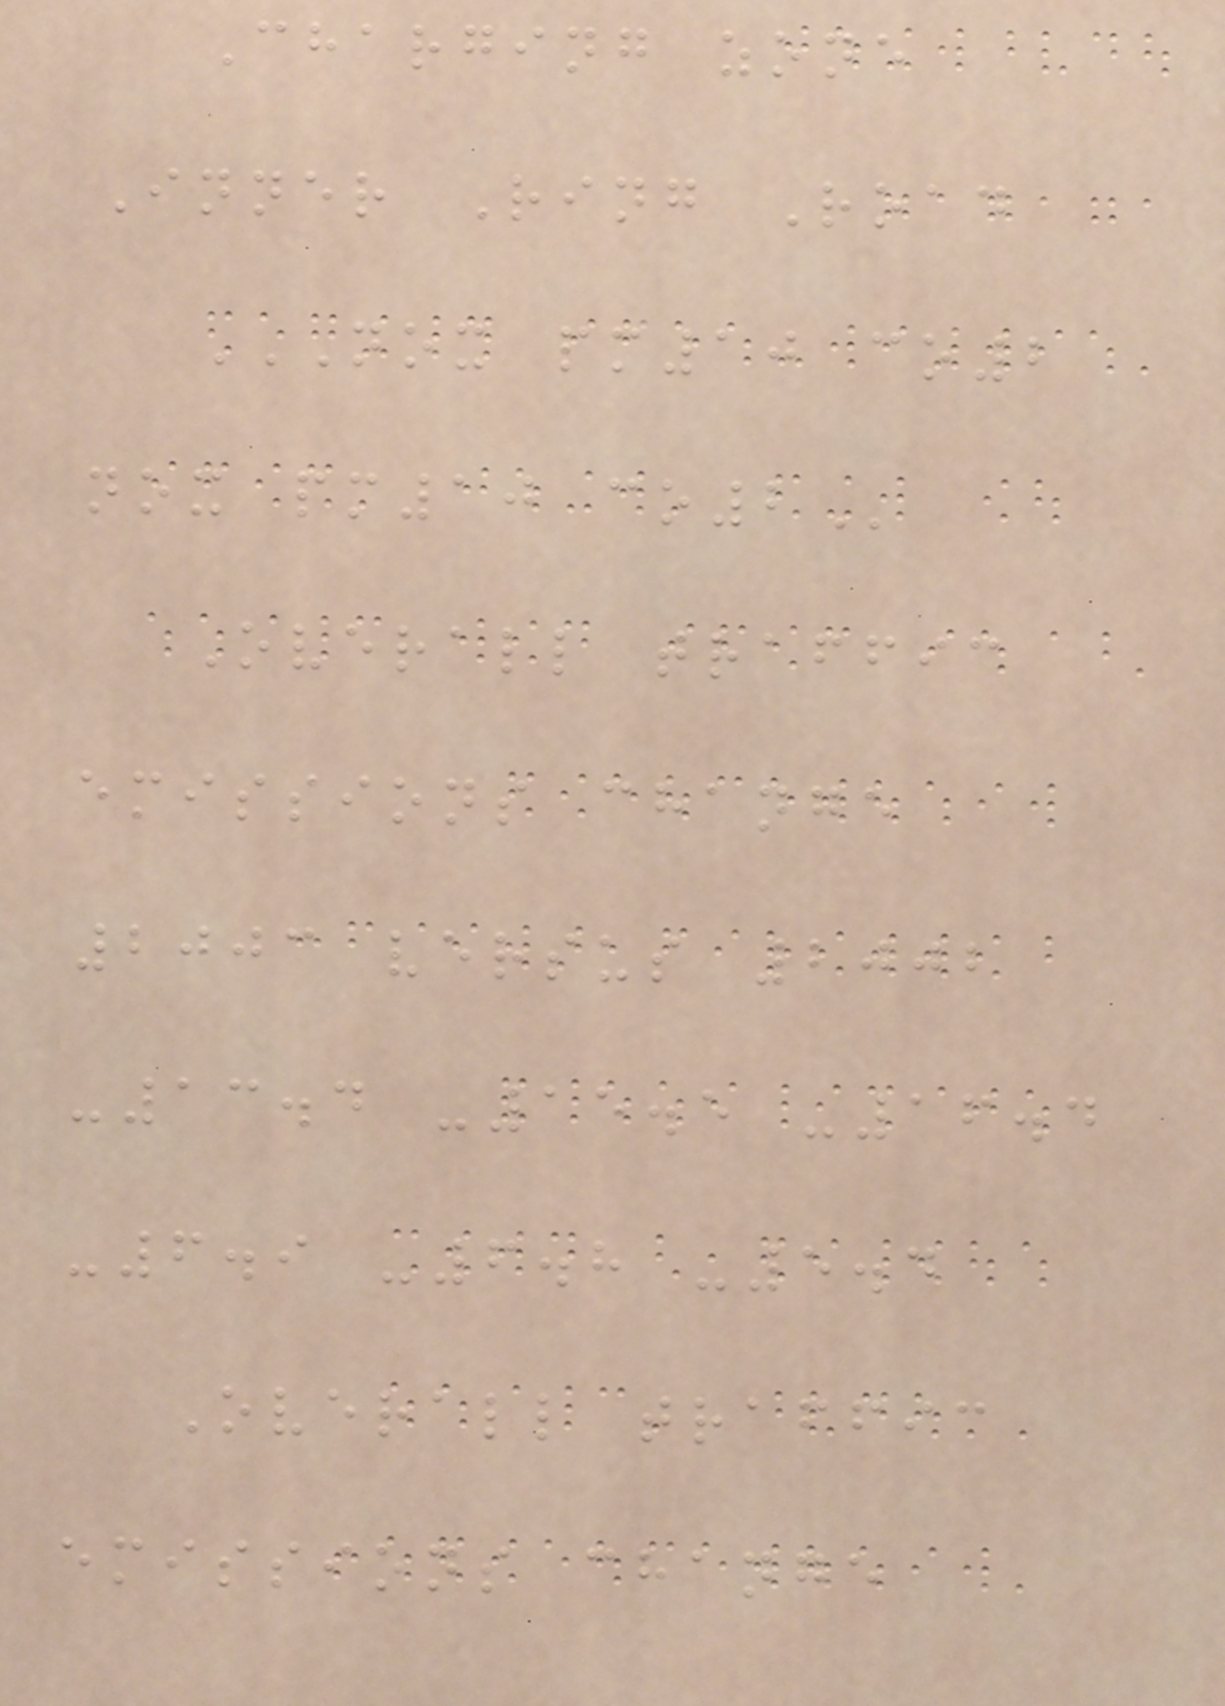Charging zone
Inner Ring Road
NOX PM10 CO2
NOX PM10 CO2
Overall traffic
emissions change
2003 versus 2002
-13.4 -15.5 -16.4
-6.9 -6.8 -5.4
Overall traffic
emissions change
